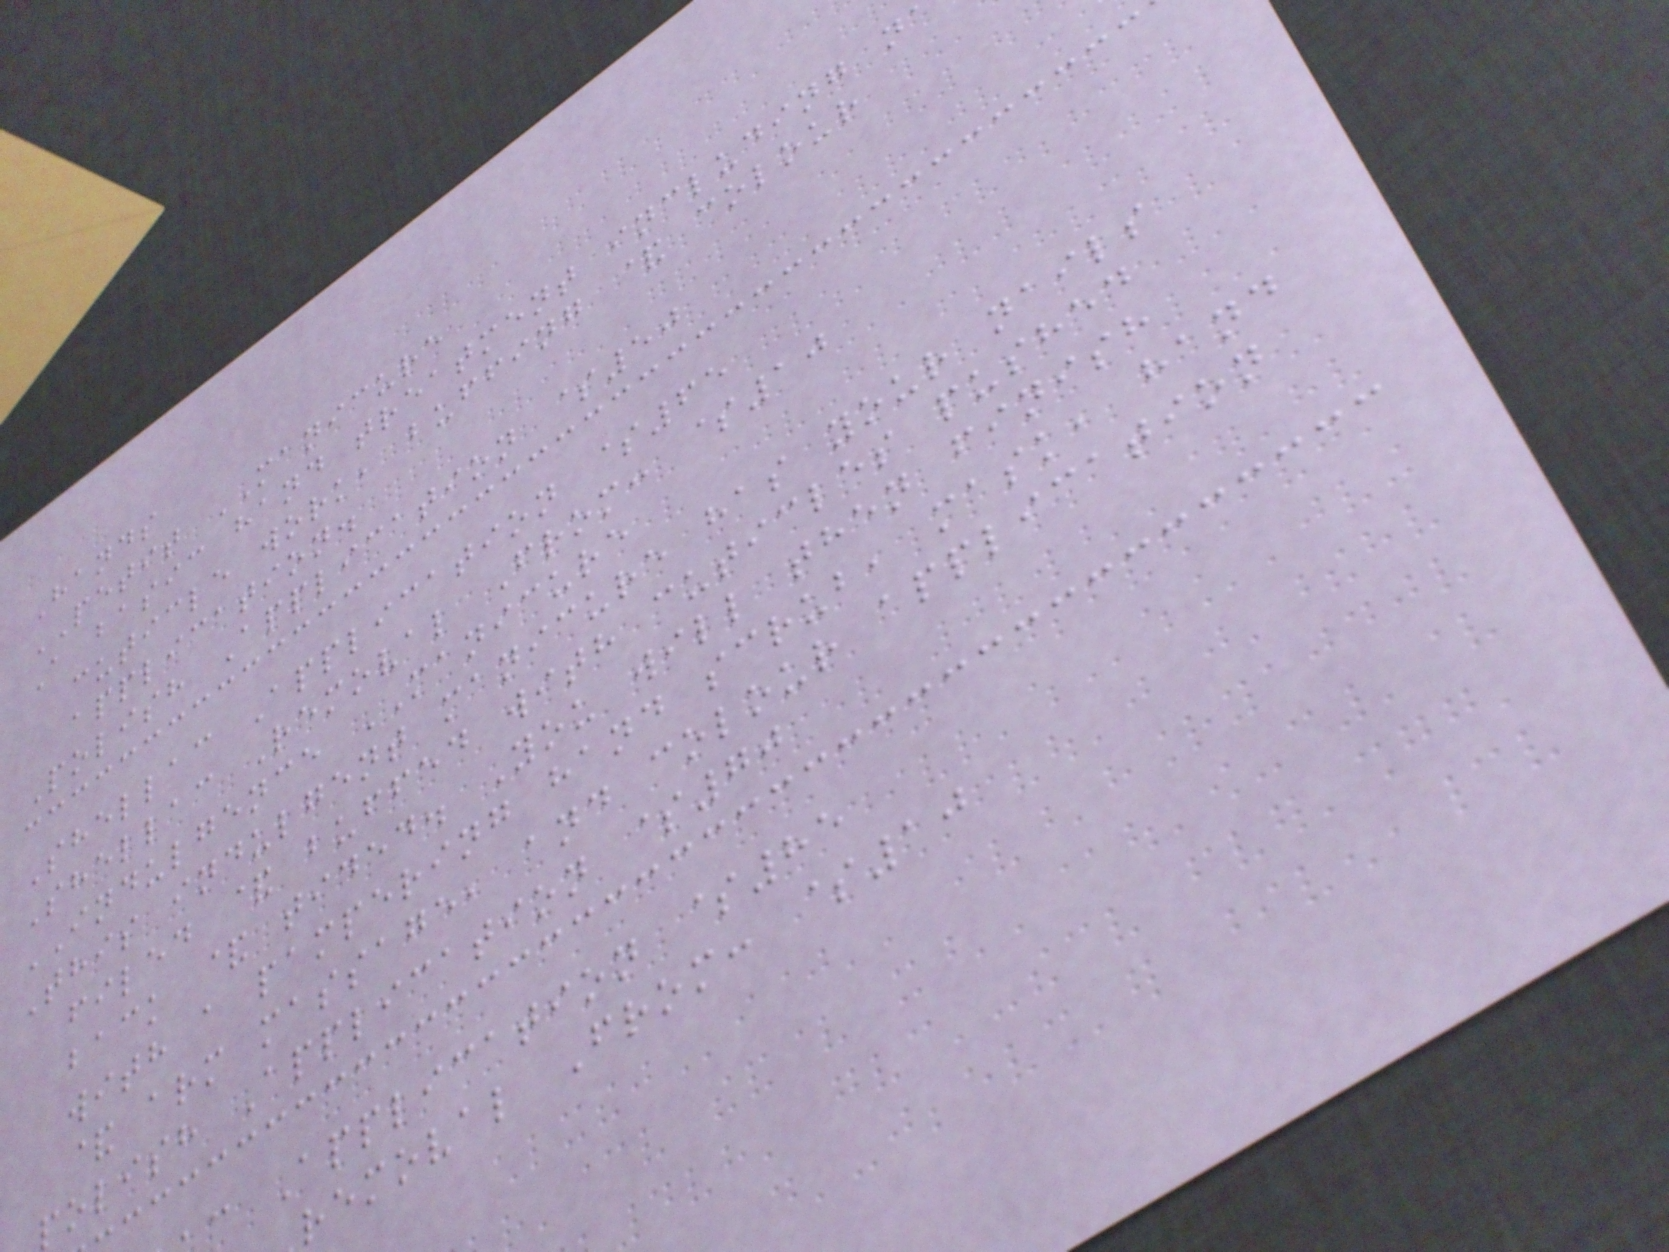Hands
PETIT MANICURE
A basic hand treatment including n
cuticle work, buffing & colour
application.
Polish Application $50
Shellac Application $65
Shellac Removal From: $10
INDULGENCE MANICURE
This indulgent manicure has your nails
filed & buffed with cuticles pushed
back & tided. You will then finish
with a pampering hand scrub, mask, hand
& arm massage, and colour application
polish Application $70
c Application $85
removal From: $10
